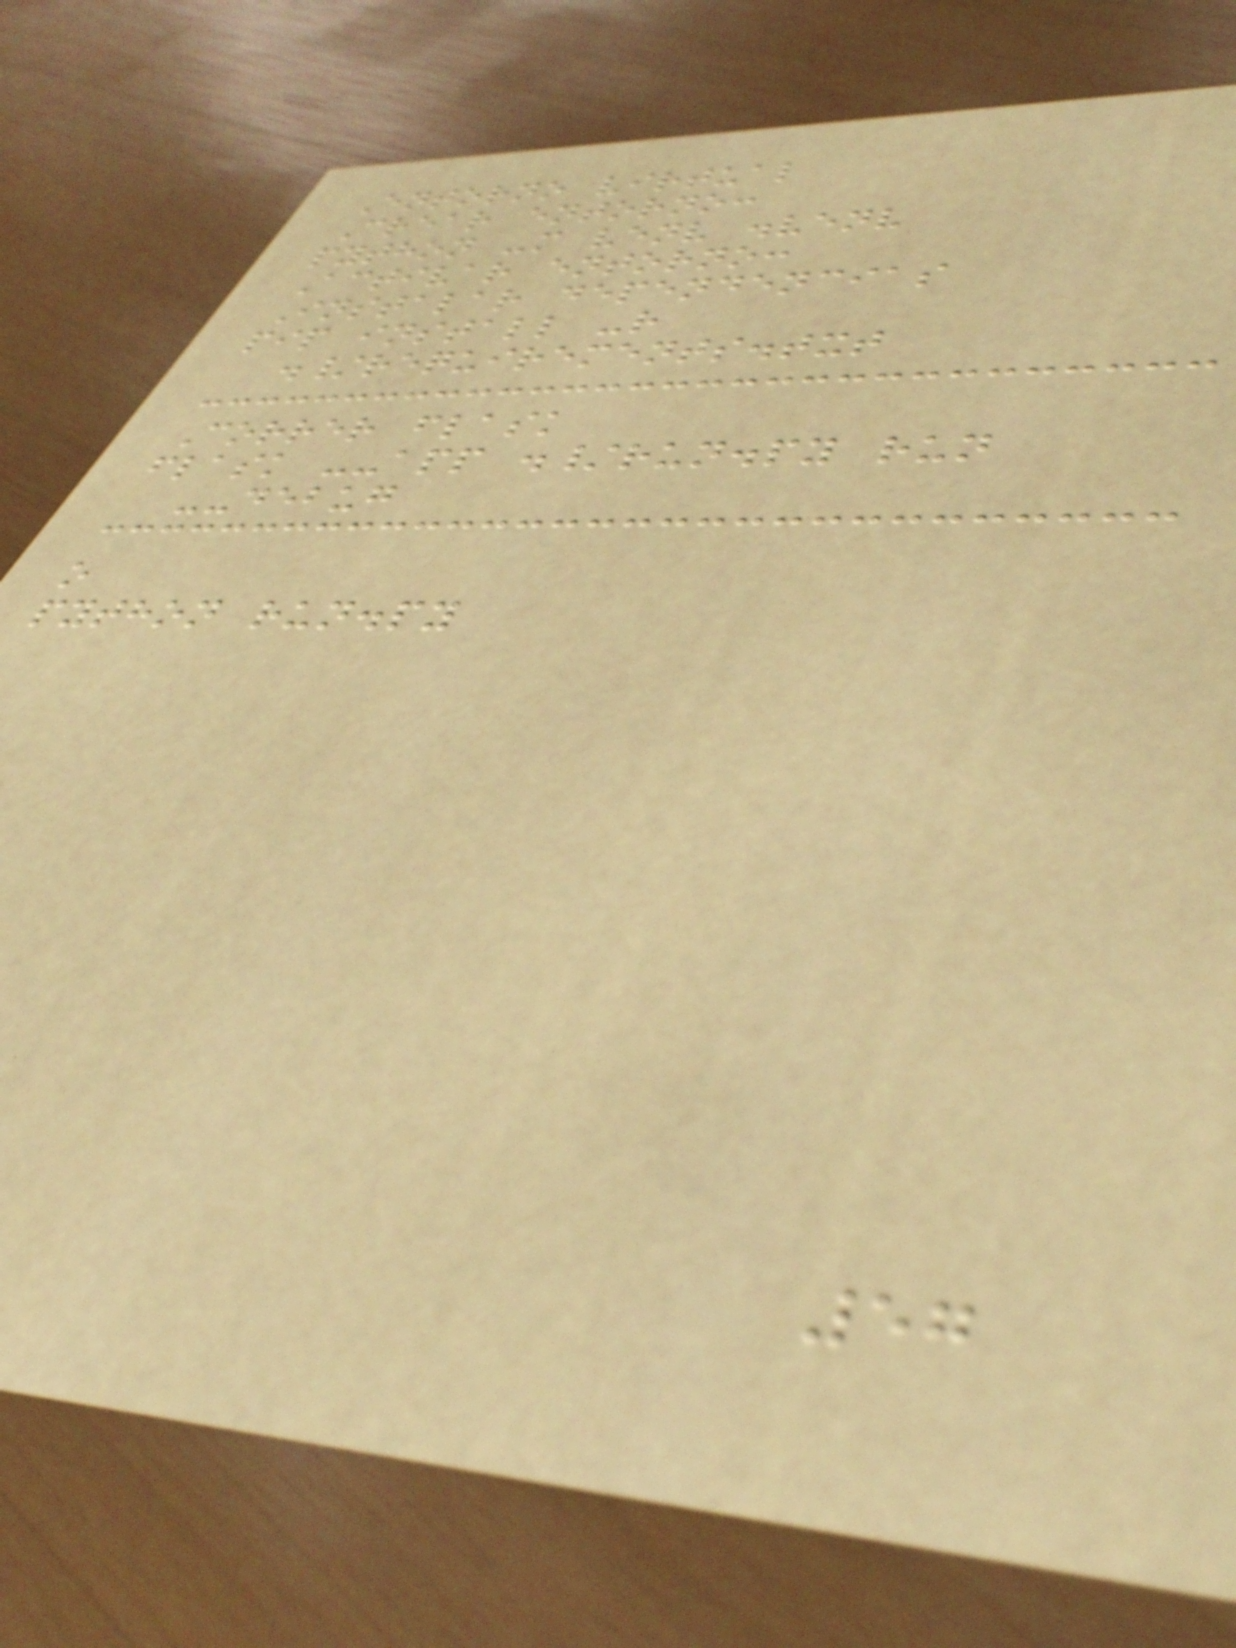Entorno virtual
Crear entorno:
python -m venv .venv
Activar entorno:
Instalar dependencias
pip install -r
./requirements.txt
Correr flask
flask --app ./run.py run
--debug
o
python run.py
57
